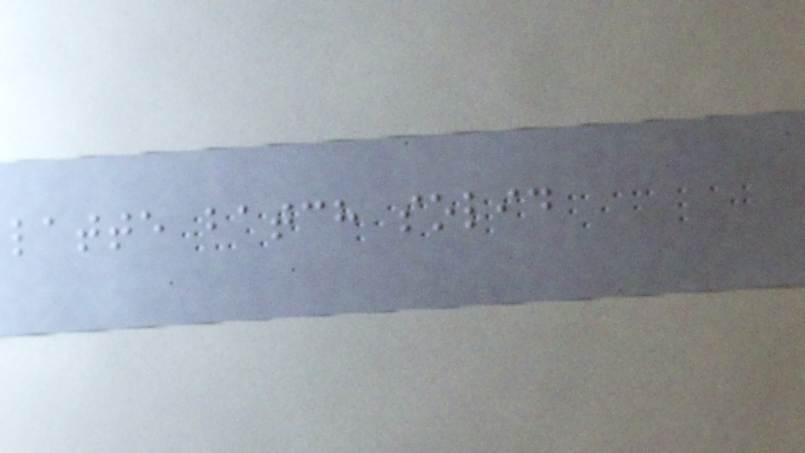latte batch solid
